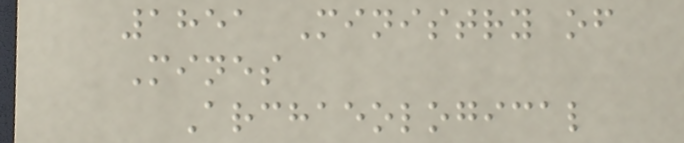1851 Ministry of
Mines
Archaeological
